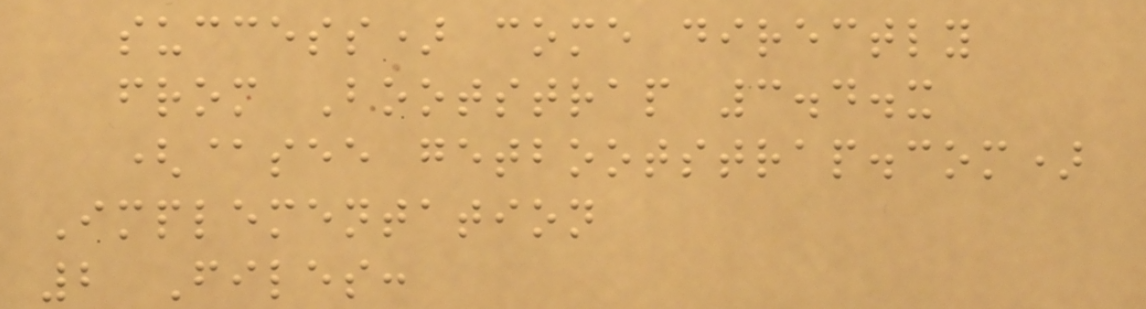success) come directly
from Bootstrap 3.4.x
(@see getbootstrap.com)
Implementation
2 Files:
